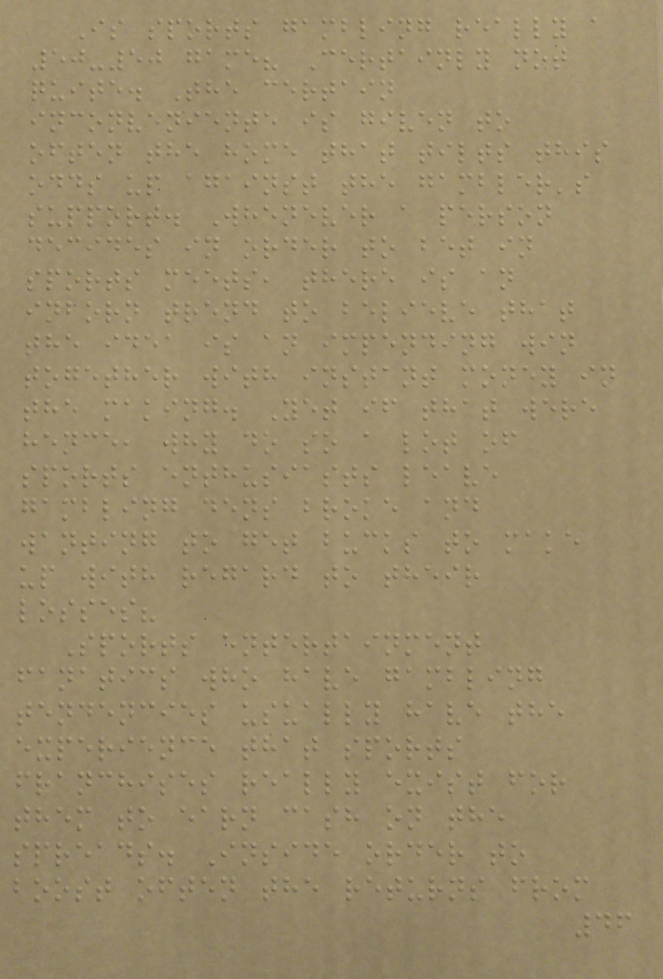Is sports gambling really a
50-50 game? Certainly not
quite. The certain
inconveniente is given to
often the home that tilts this
odds up against the gambler's
support. Whenever a person
decides in order to bet in
sports meets, there is an
inborn trend to believe that
the idea is an impending win
together with instant money in
the making. Yet if that were
hence, why do so a lot of
sports enthusiasts leave
gambling dens broke and
wanting to get bucks to make
up with regard to their
losses?
Sports entertainment
fanatics who have gambling
tendencies usually have the
experience that sports
franchises really exist for
them to earn cash on the
spreads. Inside order to
boost often the returns from
46
